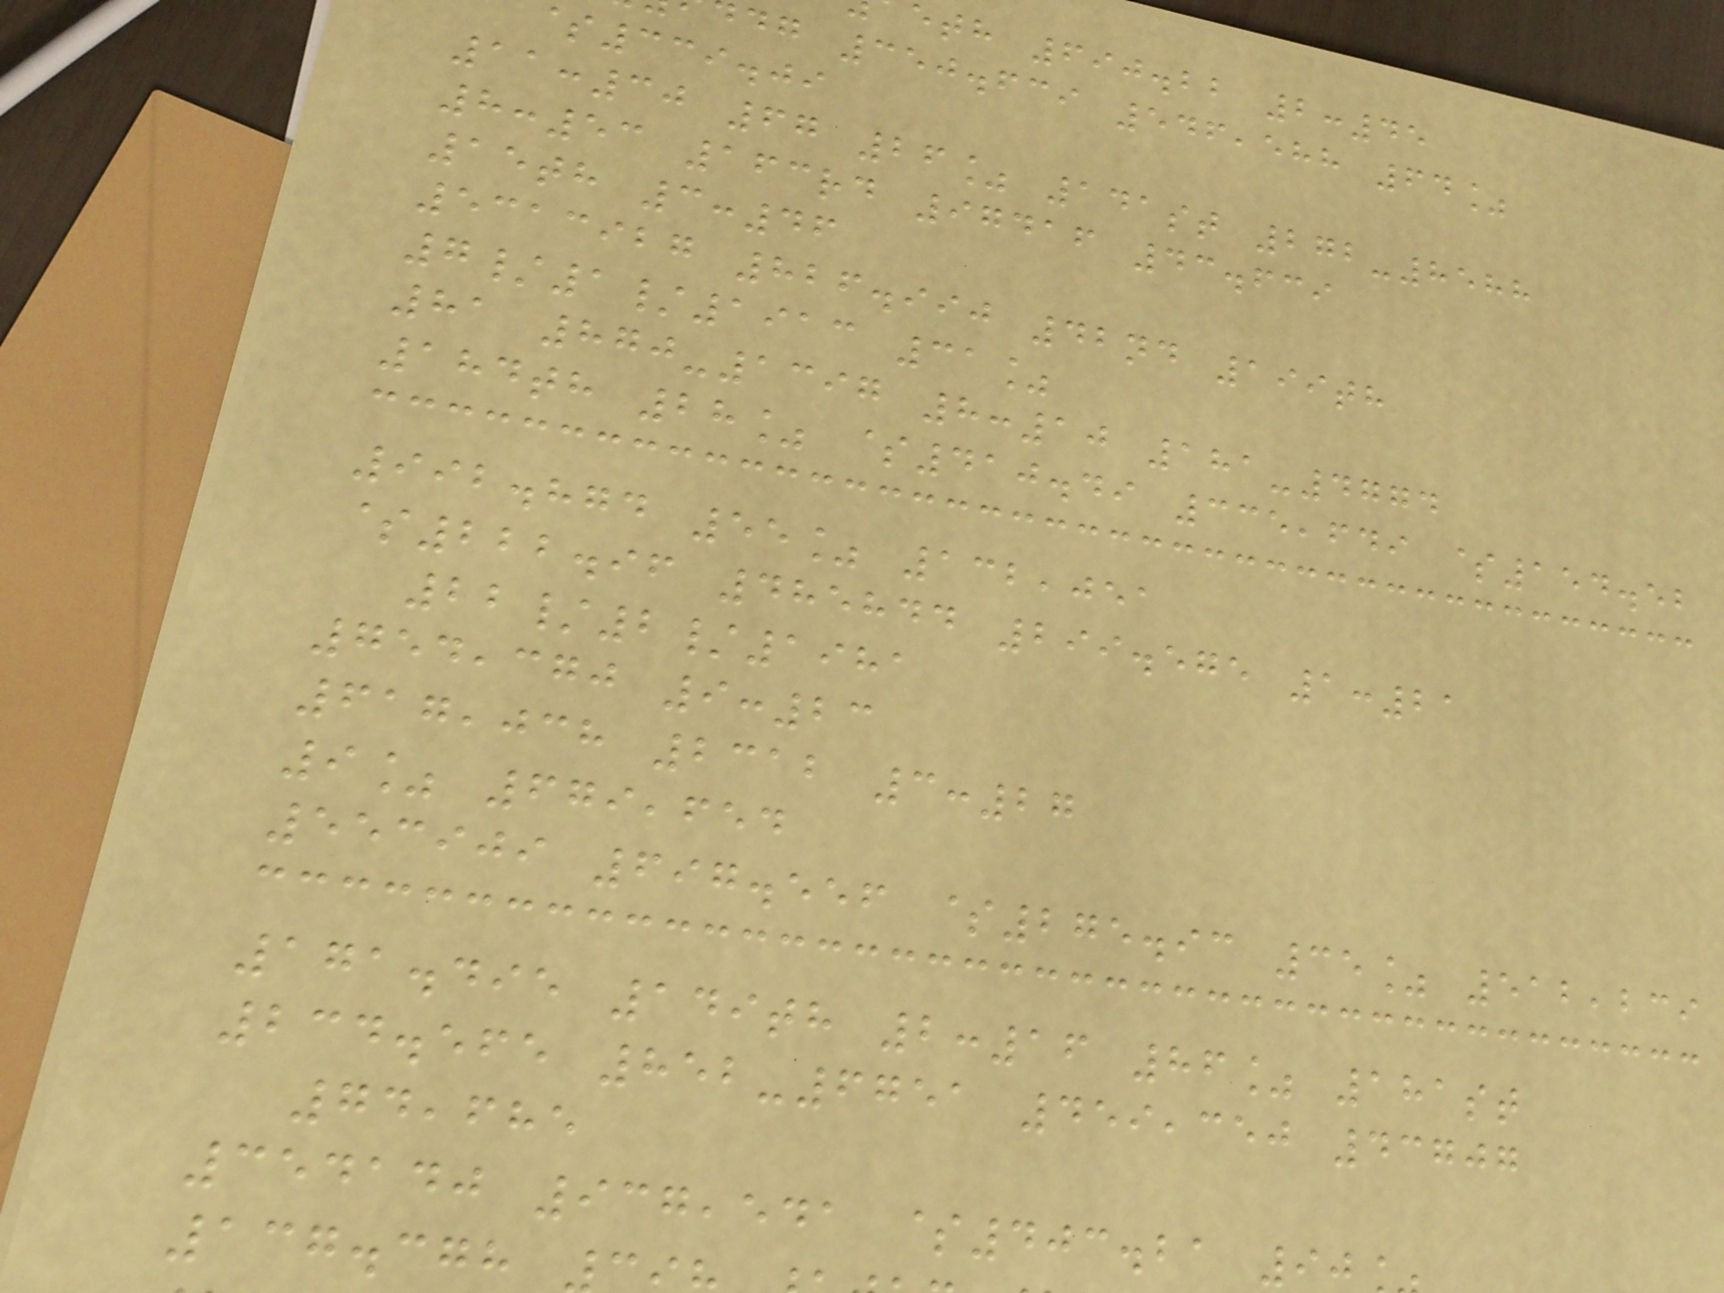eth 690.22 2:45
dg 350.639 546,588 64%
$339.09
11:30 67 26% 141st 272-8588
8:53 163rd 97416 43.639
15th 3:46
5313927 826.990 42nd 199th
7/1/1913 31%
81 870-1397 8:10 181-4774
184th 28% $410.49 335,649 $154.52
992.874 55% 132,051
$222.96 485844 299.575 1:21
22/2/1981
754,370 9:23
617,038 2312 3:27
9% 679,654
553909 697.556 $275.93 35% 512,239
171.495 149th 2:16 86% 181st
234.565 852-6751 459,350 43707
74,685
354140 937,541 $403.21 9
137.378
